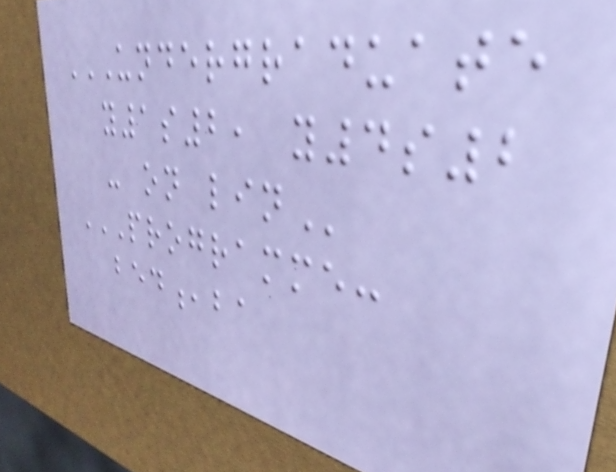UNDERGRADUATE
Y1S2, Y4S2
- ON LIN
PROGRAMME:
BED,BA
